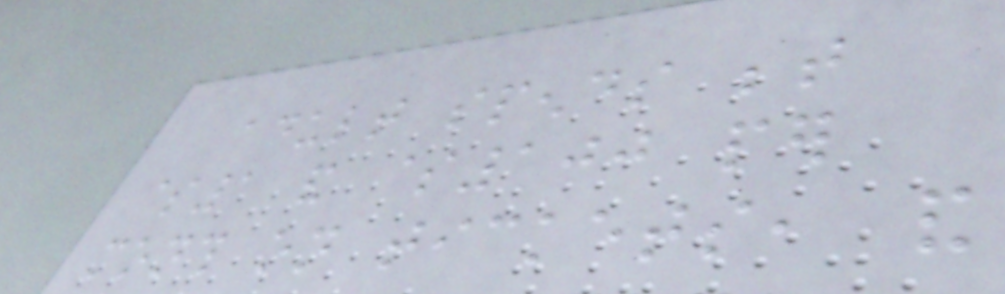adult spends between
$1 and $100 per
month on tickets, and
